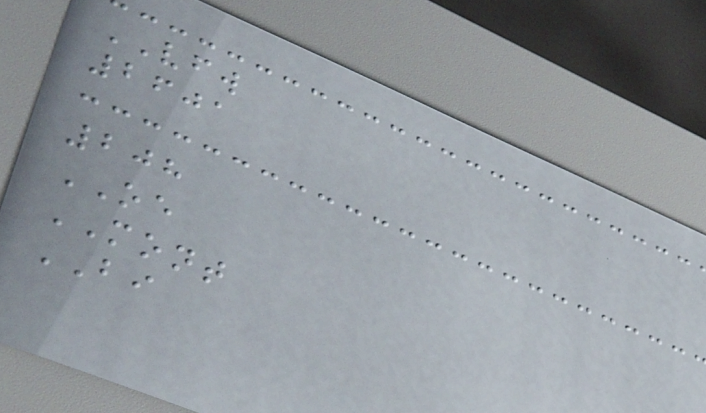VFW
2601
208
OE
MONT
BI
